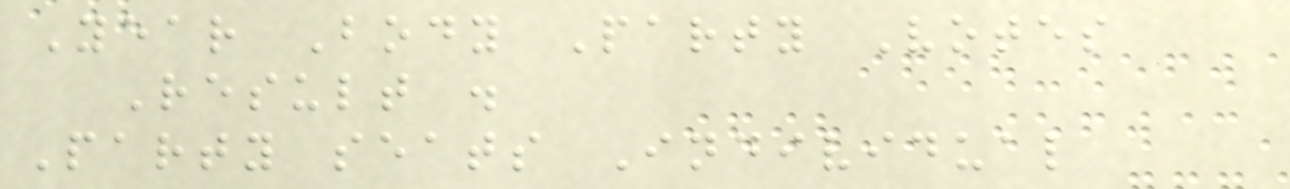Year Body Party Votes
Result .
Party seats Individual
